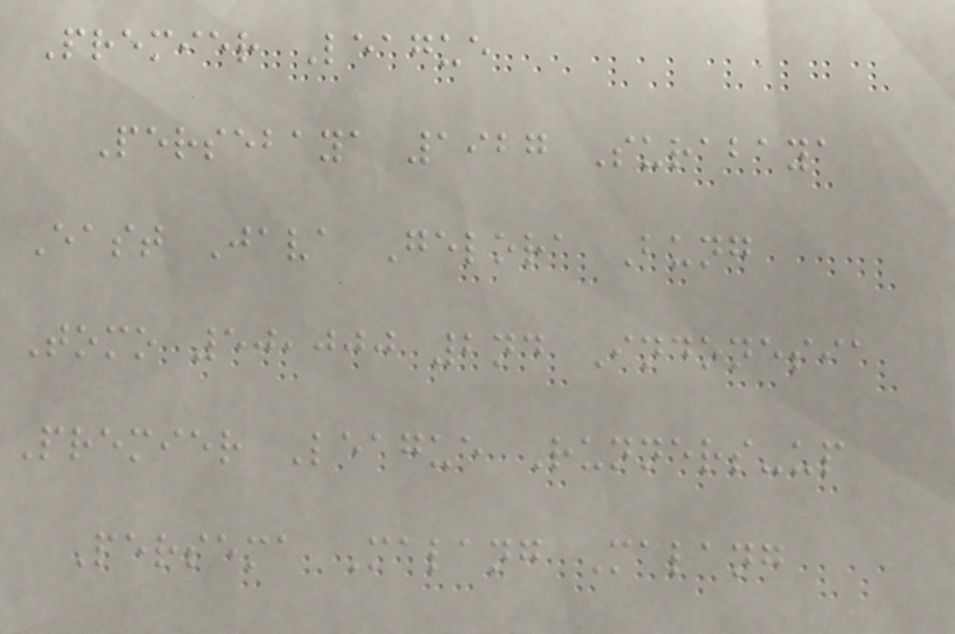Premier League
Persebaya 1927 Surabaya
East Java Gelora Bung
Tomo 50,000 2nd Indonesia
Premier League Runners-up
Persema Malang Malang
